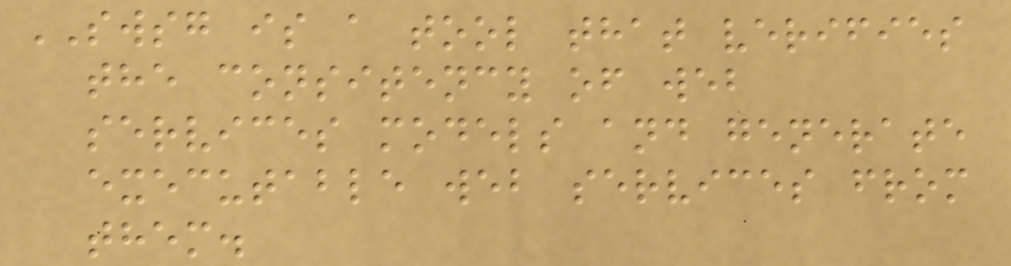SWSG is a tool that verifies
the consitency of web
services models and generate
executable web services from
them.
